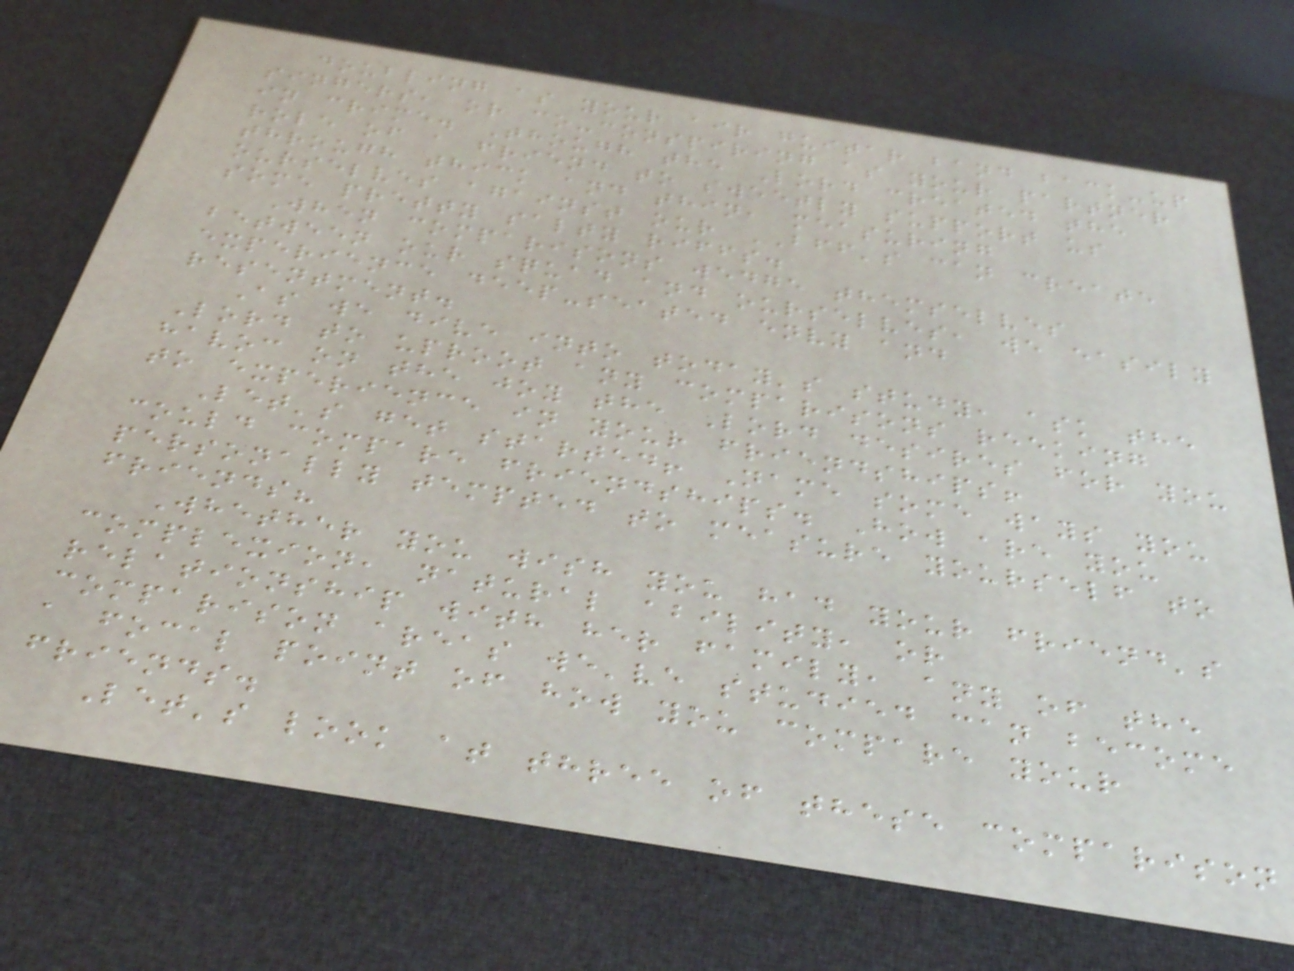doubling as your air guitar band back-up
singers, or co-conspiring as your partner
in crime. Though the Lord created the
role of a friend to sweetly support us
through thick and thin, measuring
ourselves against our BFF's can create
some pretty salty riffs.
When comparisons wedge themselves
between our squad and ourselves, we easily
experience deep-seated envy and
resentment.
As we dive into today's study, ask the
Lord to uproot any comparisons reeking
havoc on the joy the Lord desires for you
to experience in your friendships!
Let's get started! Name some ways you
could compare friendships. How are you
personally tempted to measure yourself to
friends?
Whether you wish you had your friend's
complexion, natural ability, or
relationship with her family, any of the
comparison areas we've studied can become
a focal point of how you compare your
friends.
Let's look at three of these comparison
